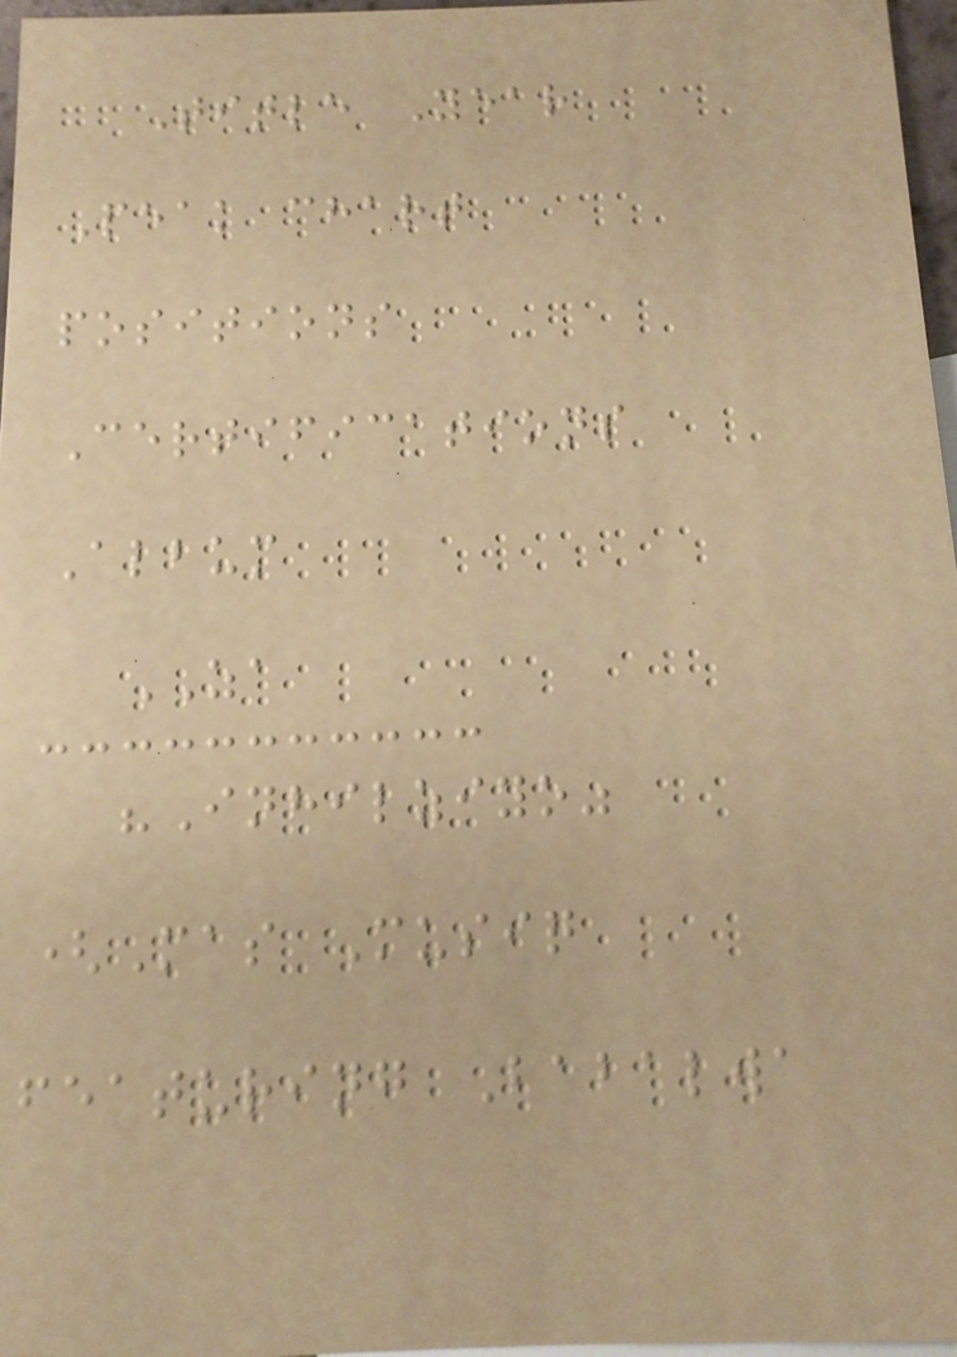Title Year
Peak chart
positions
Certifications
Album
ZA
"Inhilziyo"
(Mas Musiq
featuring Babalwa
